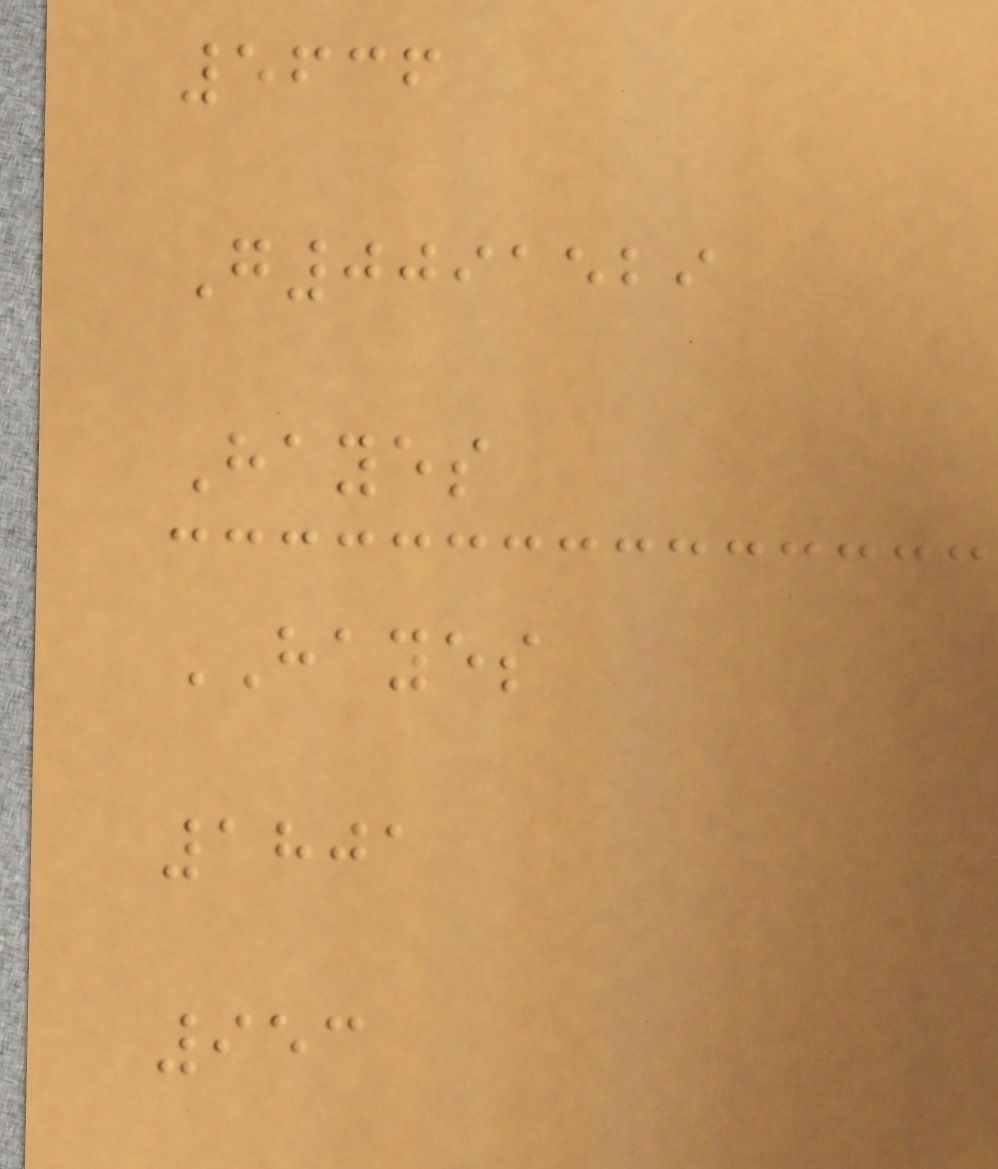5636
G0091529
Hayes
HAYES
1801
953
